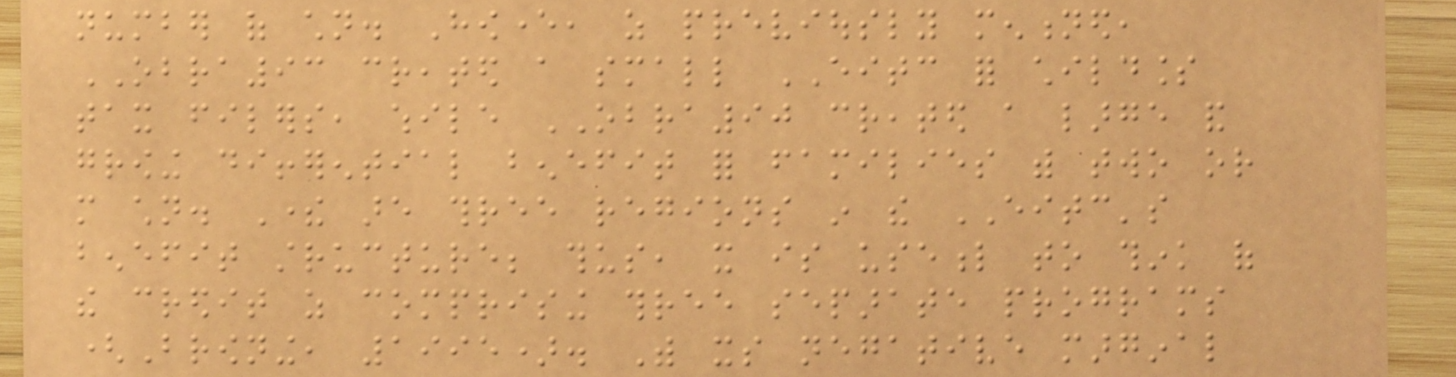number of children. However, as previously mentioned,
OBRA93 created a small EITC for childless
tax filers, while OBRA90 created a large and
growing differential benefit for families with two or
more children. There are three regions in the EITC's
benefit structure; thus, it is useful to think of
the credit as comprising three separate programs
(Browning, 1995). With its negative marginal
